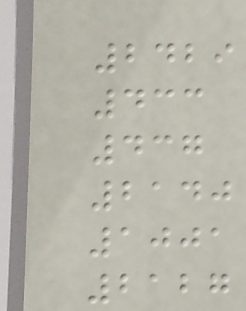2429
433
437
2140
1001
2127
